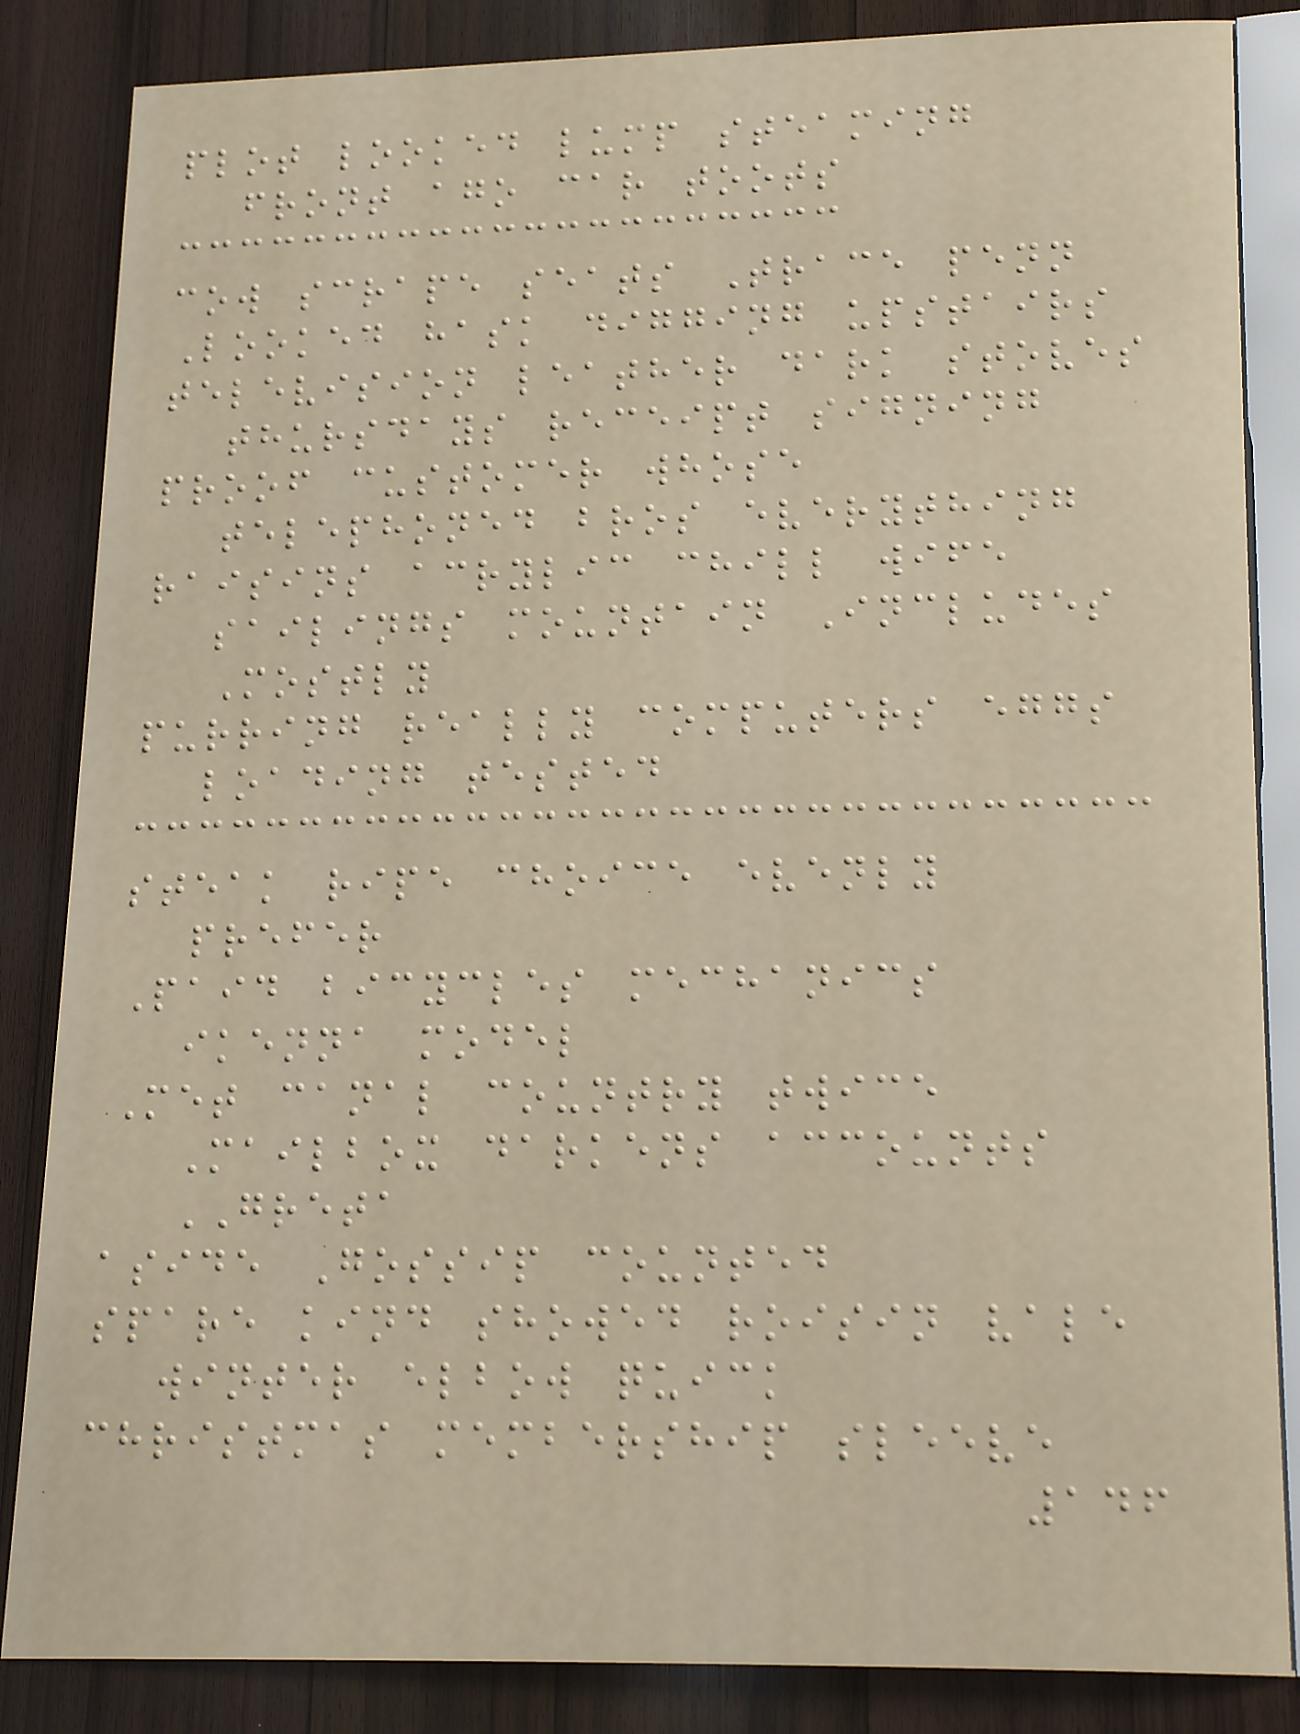plot looked lump steaming
front ago car toots
cow scrape seats Trace penn
Looked hask digging upstairs
television leather dark stoves
thursdays receipt signing
proof customer whose
telephoned bros everything
raisins acrylic chill wife
sailings mountain Includes
Mostly
purring really computers eggs
loading tested
steak ripe choice evenly
prefer
Paid bicycles mechanics
ikenna model
Met canal country twice
Mailbox darkens accounts
GRETA
aside Gossip counted
spare kind showed roisin vale
winter elbow quick
christmas membership sleeve
146
